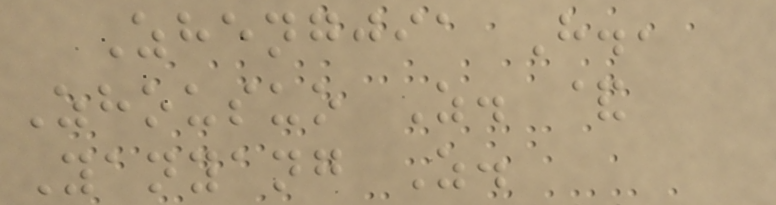Zhengjia H.,
Zhousuo Z. &
Yanyang Z.
